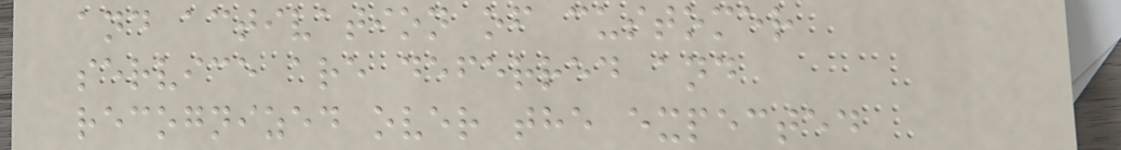and activation of customer
service are deferred and
recognized over the expected
